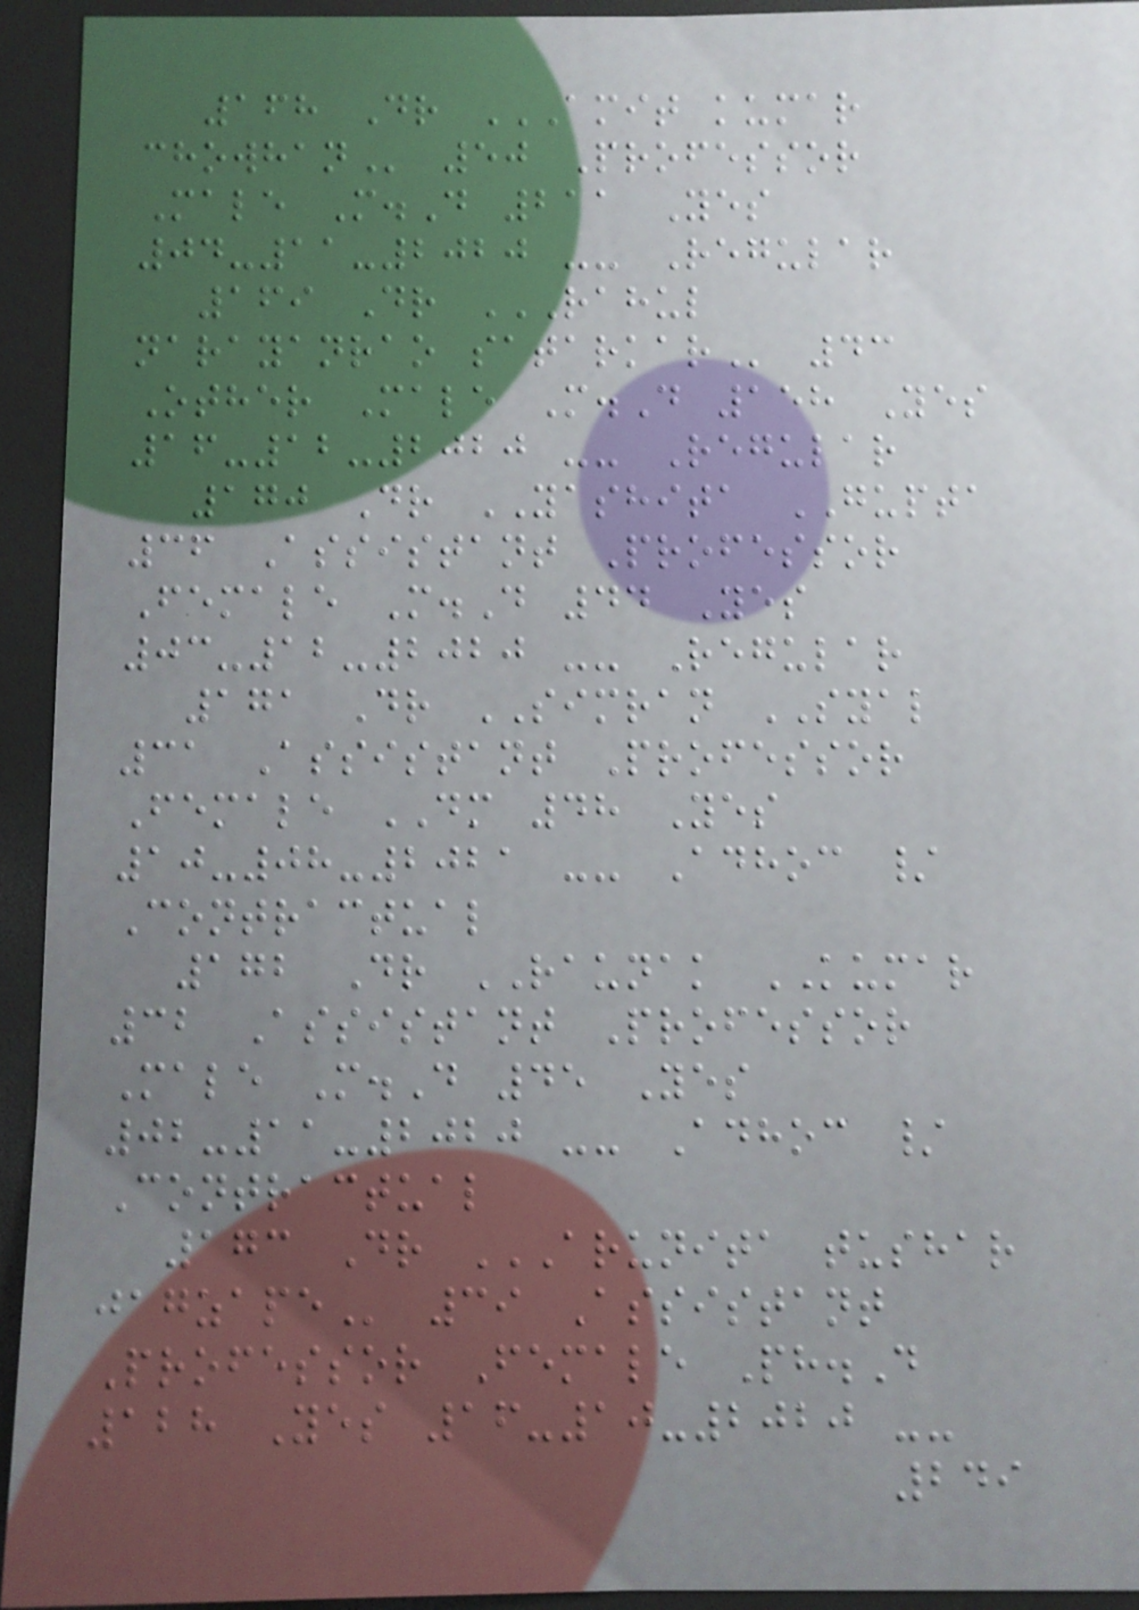168 Dr AMIT KUMAR
CHOWHAN 50 Professor
Male M.D 211 Yes
04-11-2020 -- Regular
169 Dr RAHUL
NARAYANRAO SATARKAR 43
Other Male M.D 158 Yes
16-12-2020 -- Regular
170 Dr YASHITA GUPTA
36 Assistant Professor
Female M.D 44 Yes
03-12-2020 -- Regular
171 Dr SIMRAN SYAL
31 Assistant Professor
Female DM 48 Yes
10-08-2021 -- Adhoc /
Contractual
172 Dr RAUNAK KUMAR
32 Assistant Professor
Male M.D 45 Yes
02-11-2020 -- Adhoc /
Contractual
173 Dr ARUNITA TUSHAR
JAGZAPE 39 Assistant
Professor Female Ph.D
128 Yes 16-10-2020 --
249
